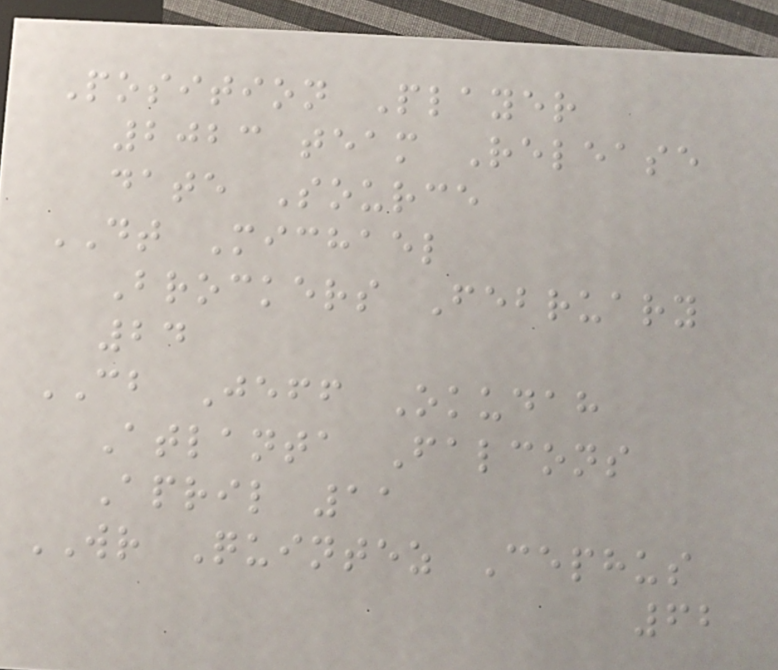Position Player
2023 team Release
date Source
DT Michael
Brockers February
24
CB Jeff Okudah
Atlanta Falcons
April 11
WR Quintez Cephus
62
